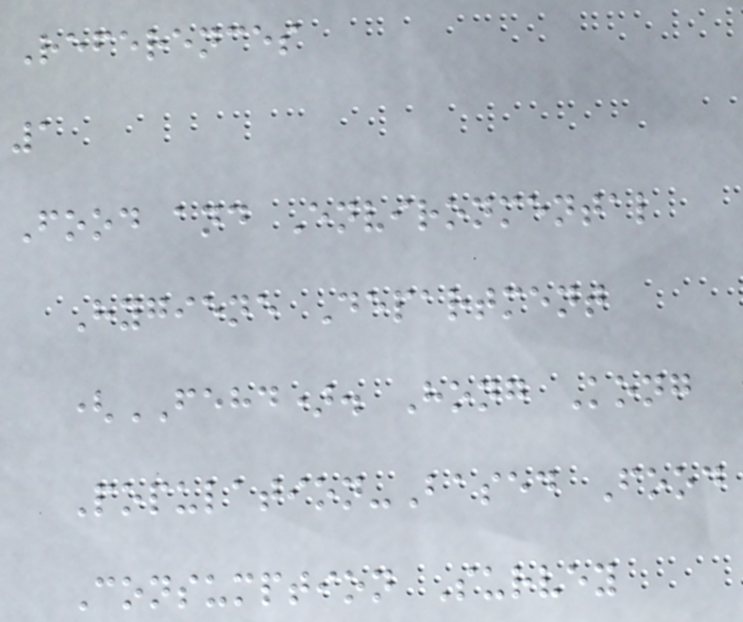References
1
Food and Environmental
Hygiene Department
(FEHD). Hong Kong
Population-Based Food
Consumption Survey
